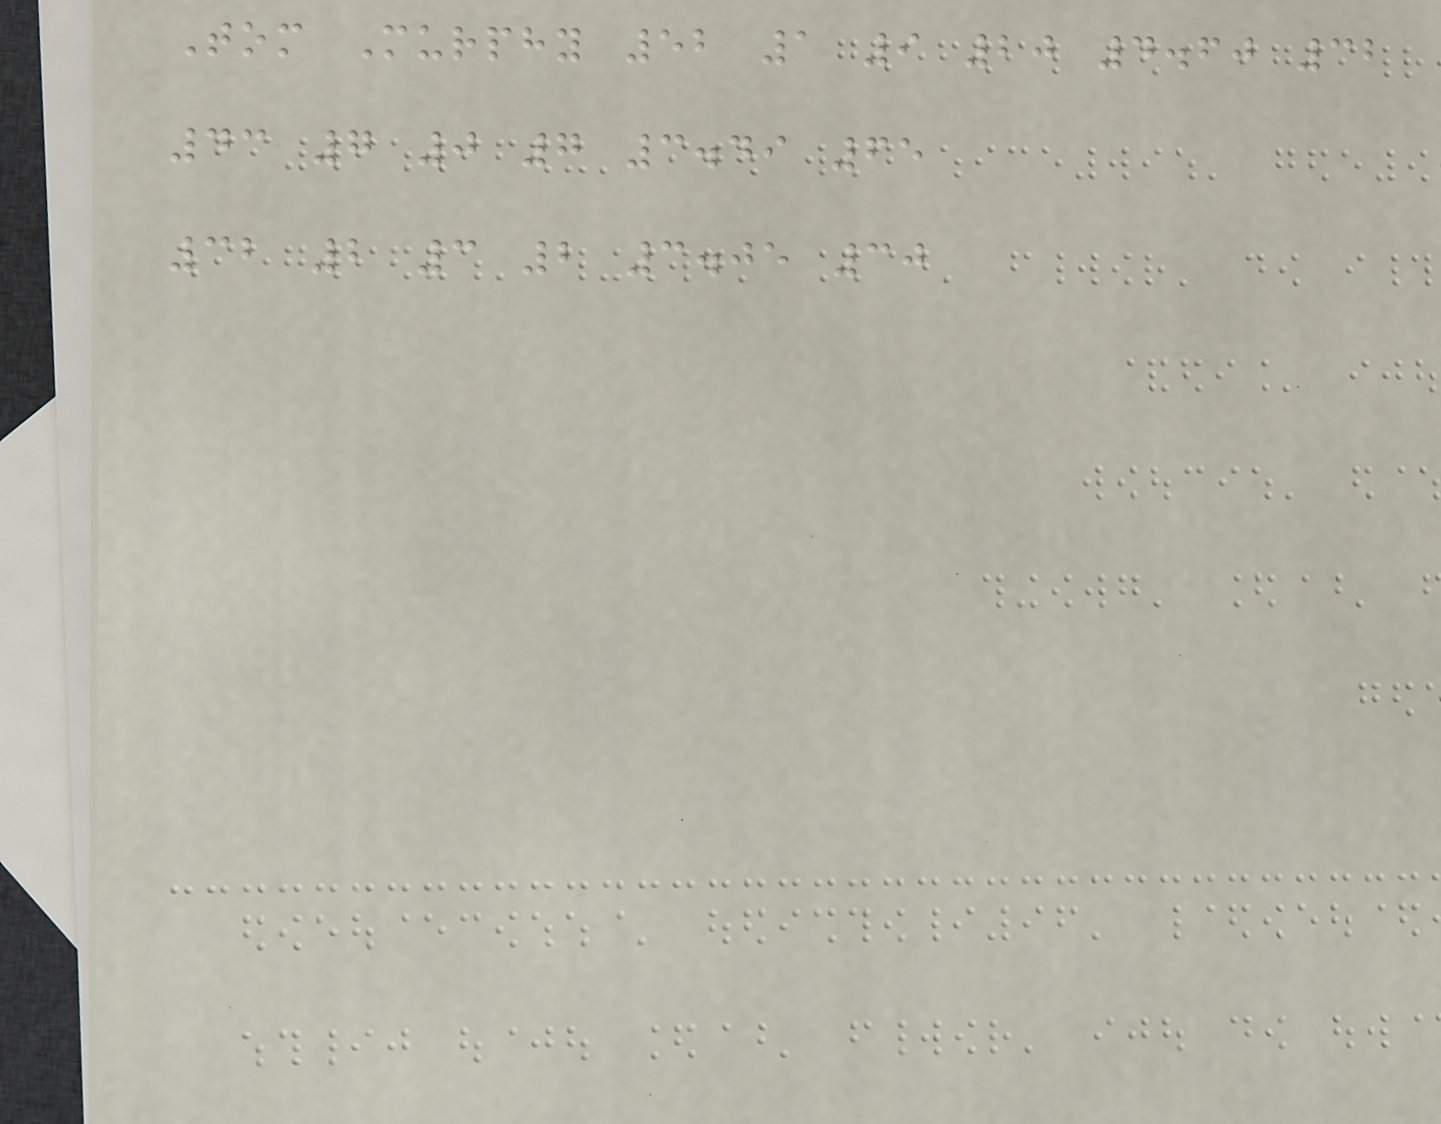Tom Murphy 52 1 9 20 4.60 32
43 7 0 7 3.49 65
32 2 3 2 3.05 30
